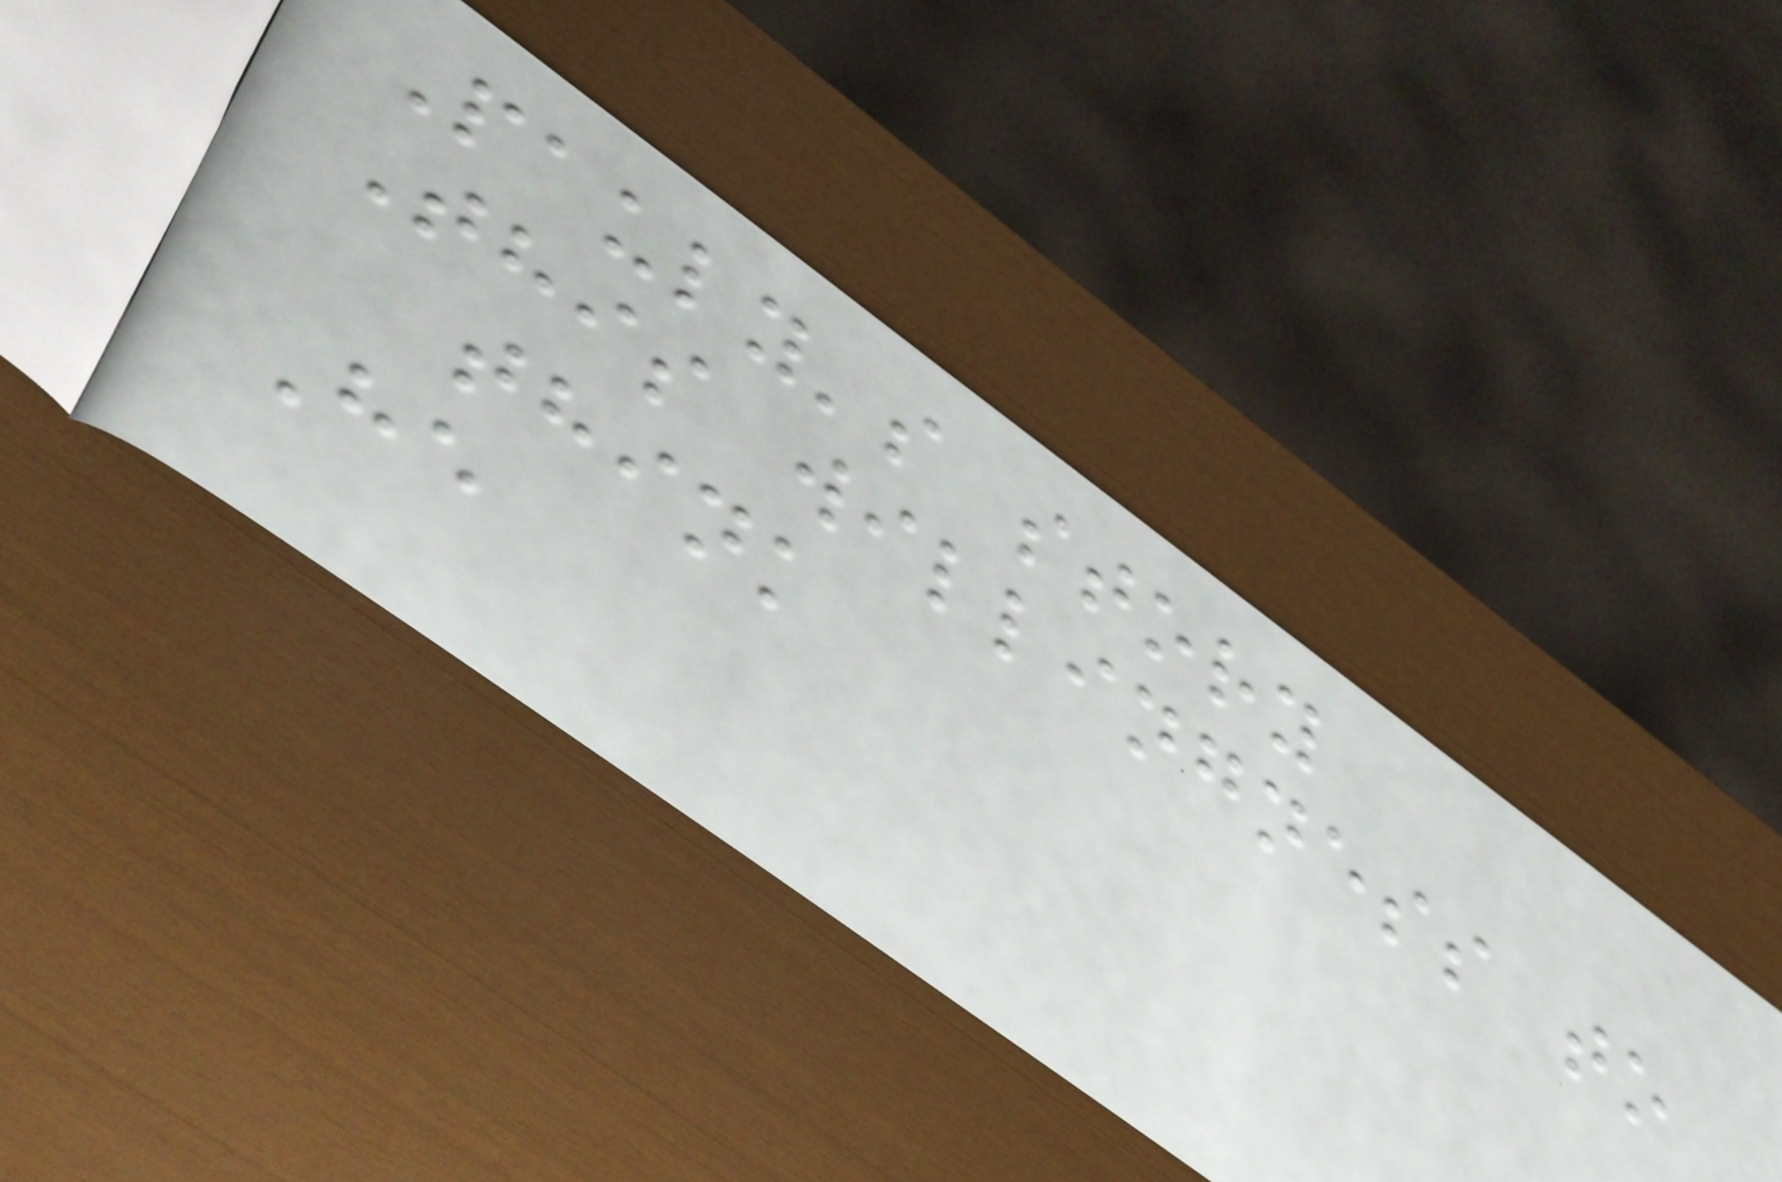Pauly's story
This willingness to
think
He
